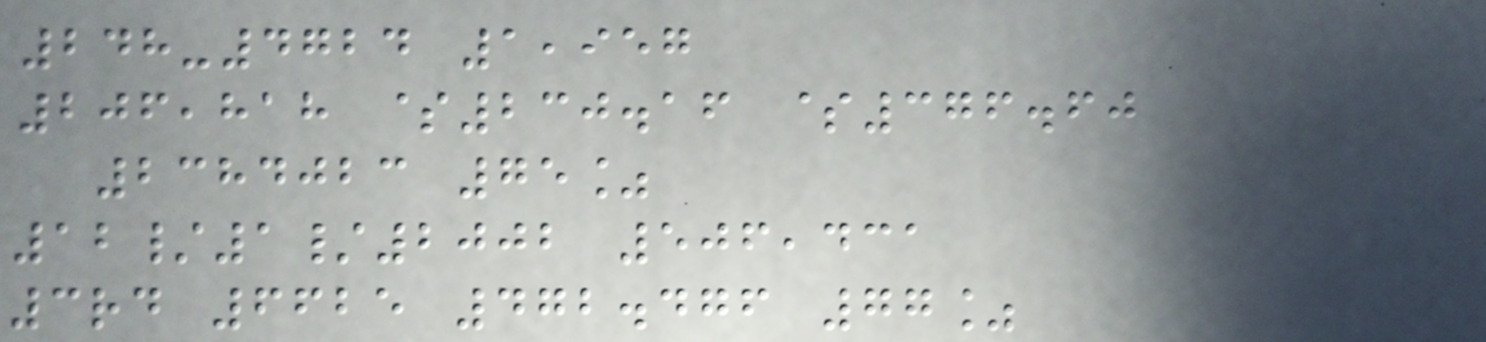248-4724 1,957
206,818 $230.16 $376.60
2384023 75%
12/1/2002 506,431
3rd 6625 472.476 77%
